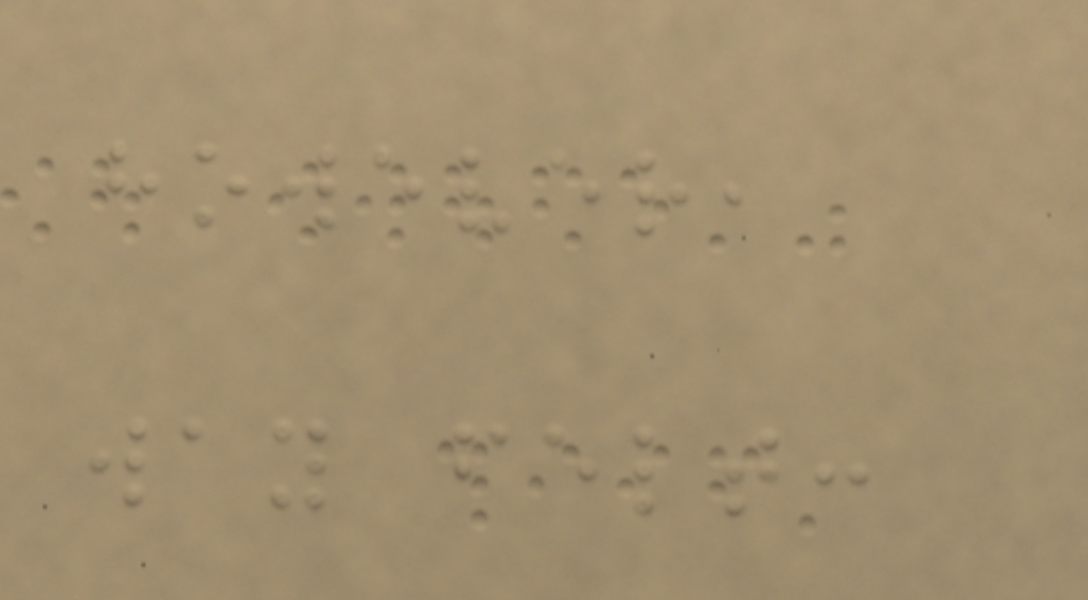however,
way felt:
